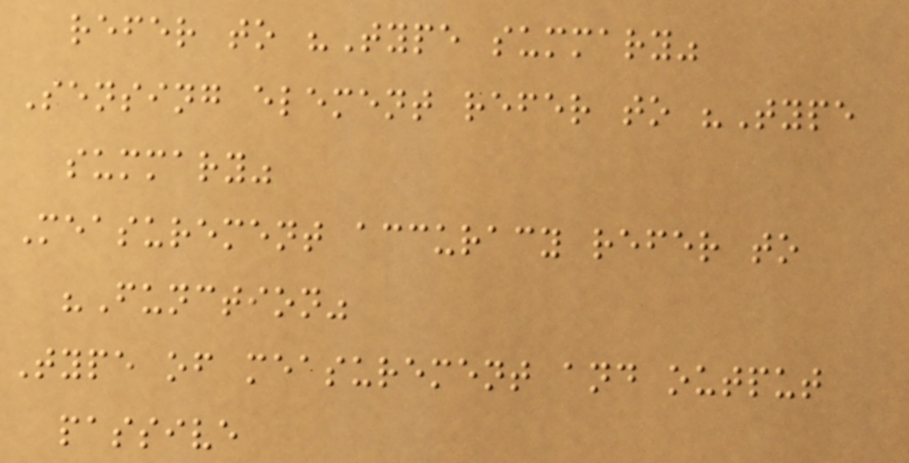refer to "Type summary"
Sensing element refer to "Type
summary"
Measurement accuracy refer to
"Function"
Type of measurement and output
passive
